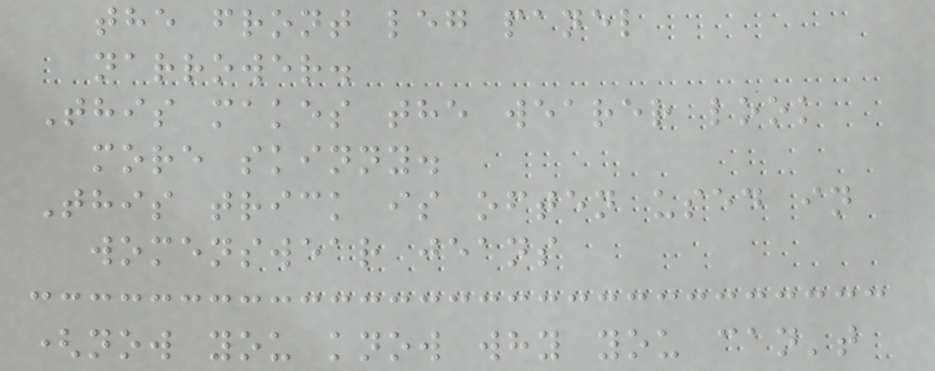the front leg panel
narrower.
This makes the wearer look
more skinny.
This trick is often used in
womenswear jeans
(now you know why you can't
